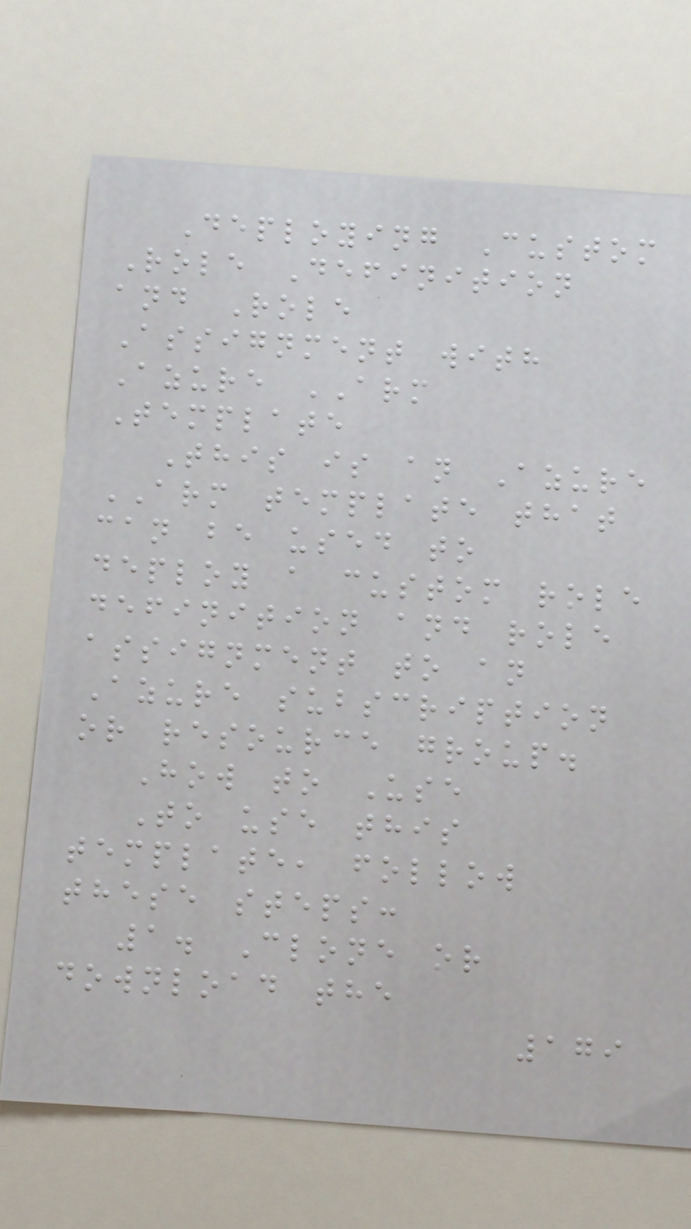Deploying Custom
Role Definition
and Role
Assignment with
Azure ARM
Template
This is an Azure
ARM template that
can be used to
deploy a custom role
definition and role
assignment to an
Azure subscription
or resource group.
How to Use
To use this
template, follow
these steps:
1. Clone or
download the
179
